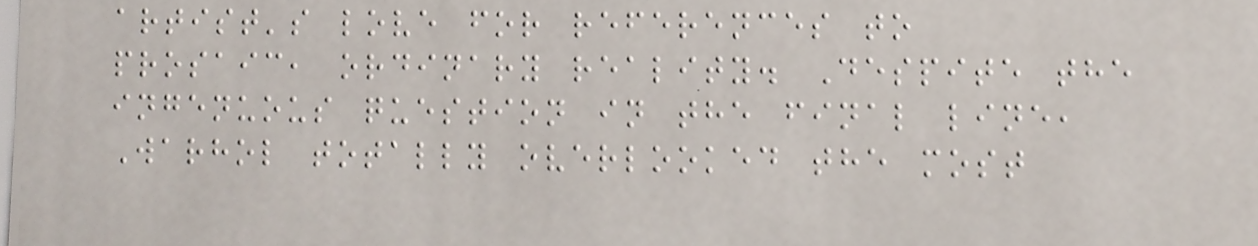artist's love for references to
prosaic, ordinary reality. Despite the
ingenuous question in the final line,
Warhol totally overlooked the most
